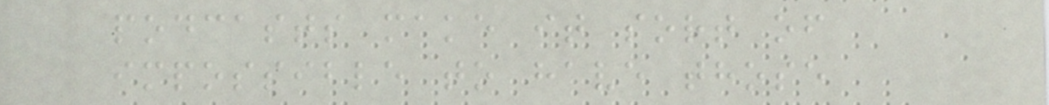podcasts make it sort of
impossible to have those
